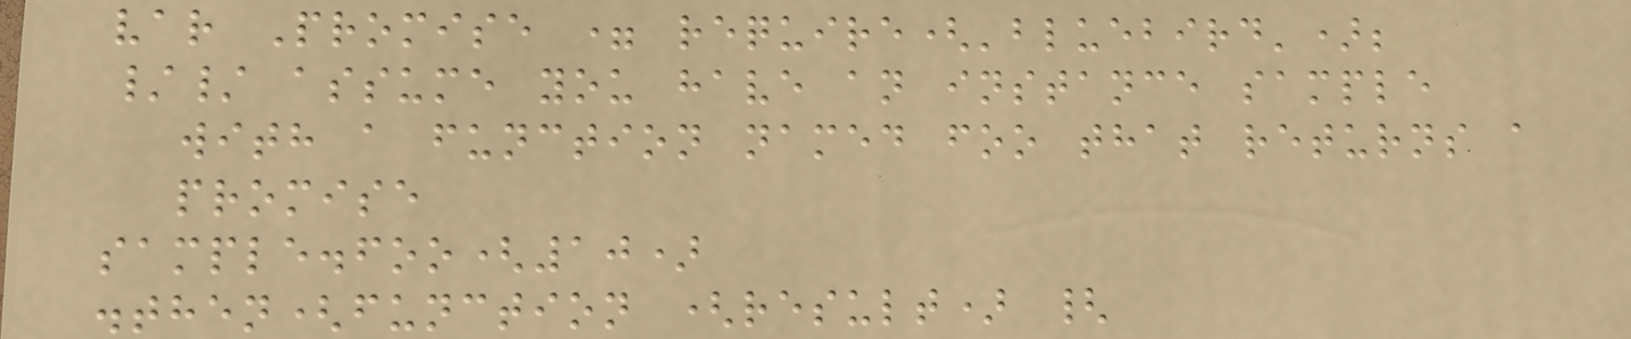var Promise = require('bluebird');
// assume you have an instance sample
with a function named foo that returns a
promise
sample.foo(10)
.then(function (result) {
